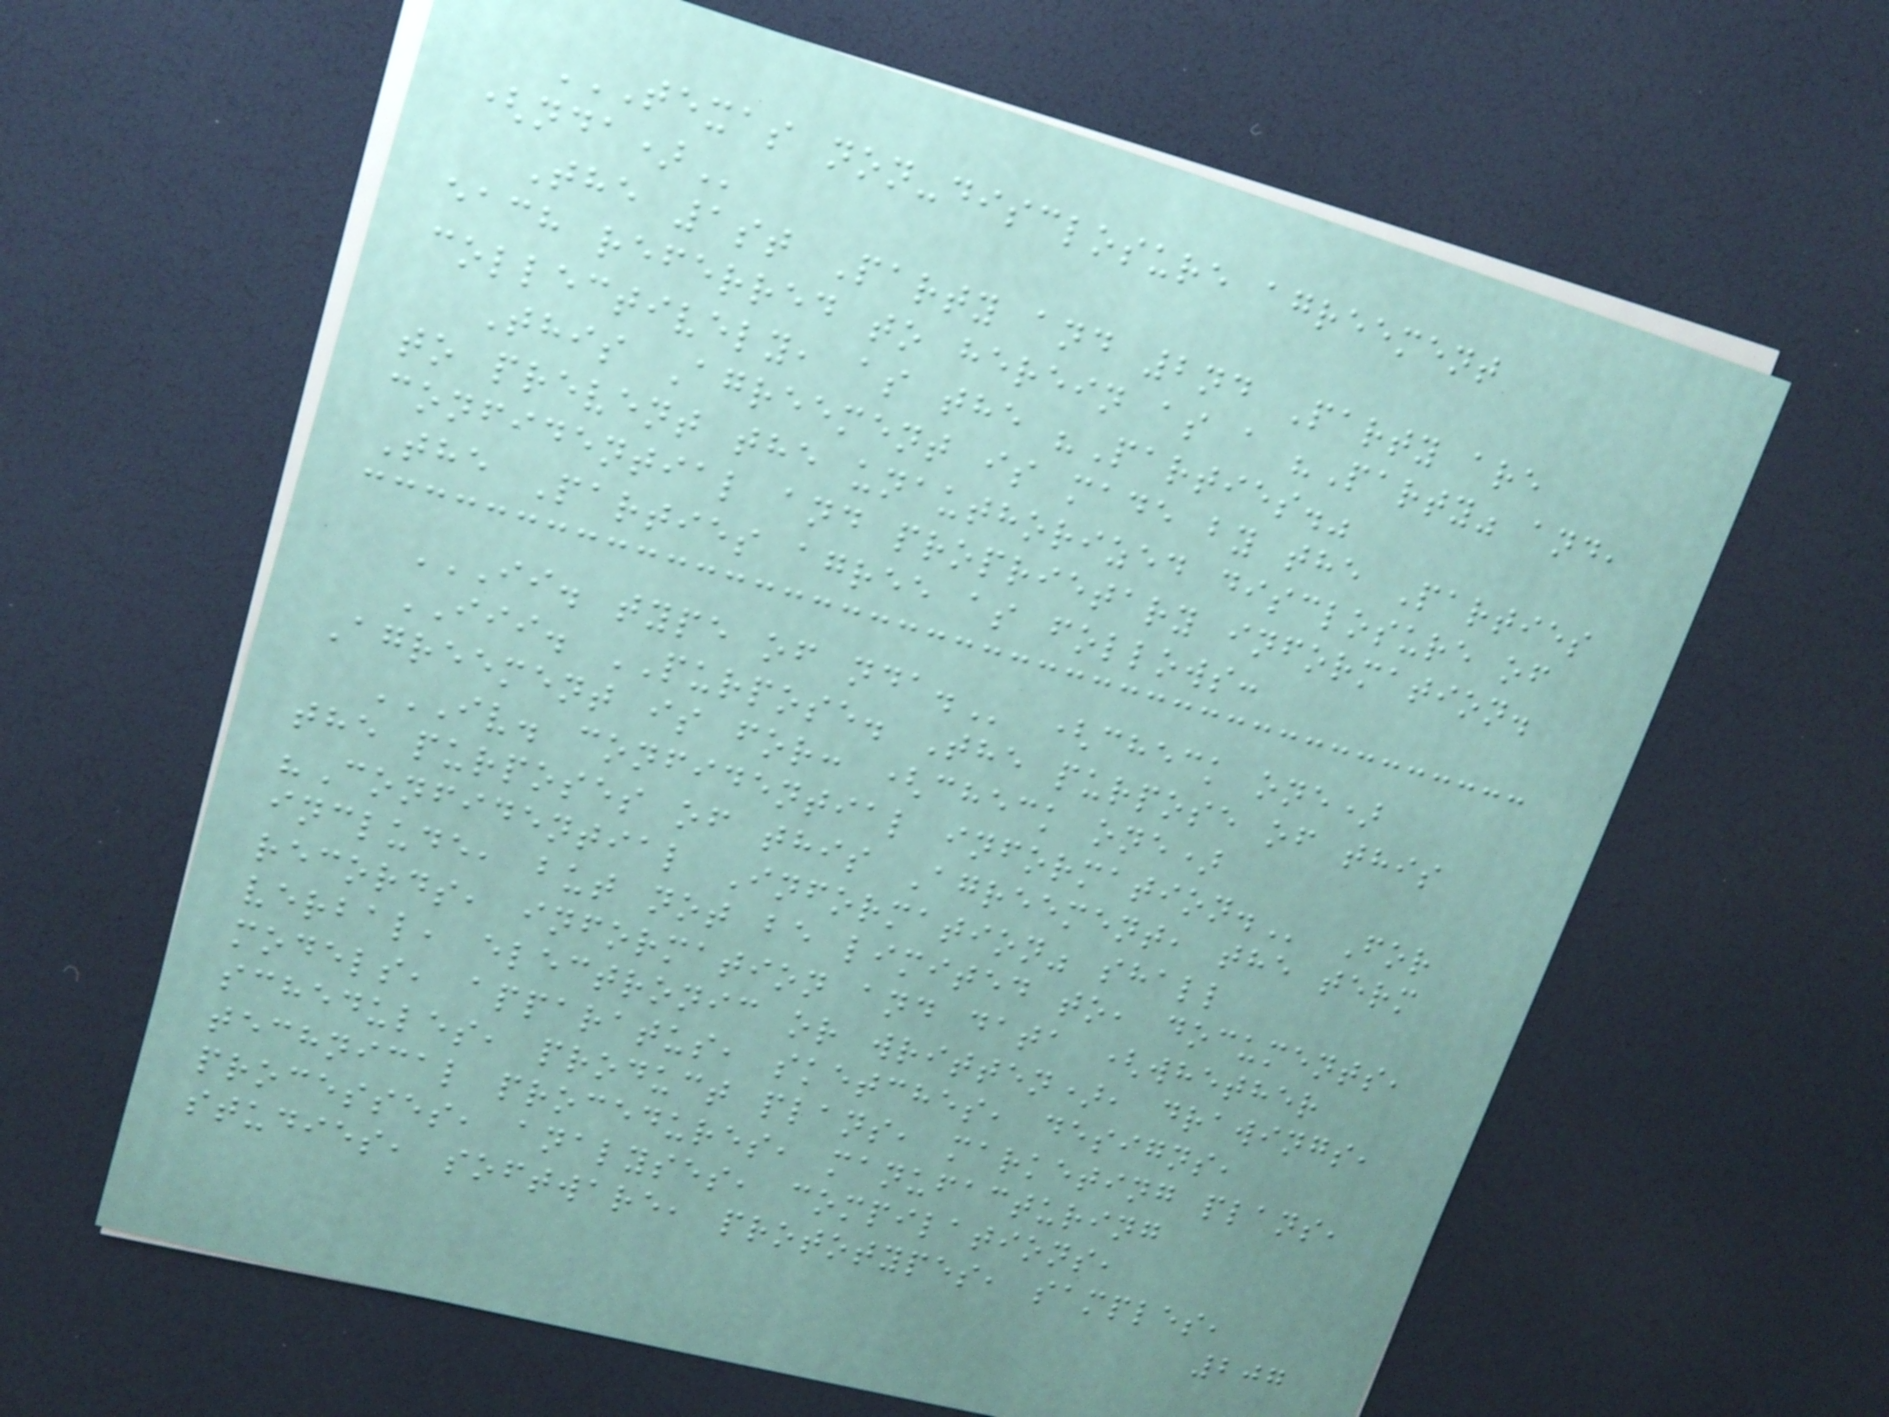TEXAS NON-DISCLOSURE AGREEMENT
(NDA)
The 1st Party and 2nd Party are
each referred to herein as a "Party" and,
collectively, as the "Parties."
This Agreement is made by the Parties
to prevent the unauthorized disclosure of
confidential and proprietary information.
The Parties agree as follows:
II. TYPE OF NDA. (check one)
III. PURPOSE. The purpose of this
Agreement is for: (check one)
IV. CONFIDENTIAL INFORMATION. For
the purposes of this Agreement, the term
"Confidential Information" shall
include, but not be limited to, documents,
records, information and data (whether
verbal, electronic or written), drawings,
models, apparatus, sketches, designs,
schedules, product plans, marketing plans,
technical procedures, manufacturing
processes, analyses, compilations,
studies, software, prototypes, samples,
207
